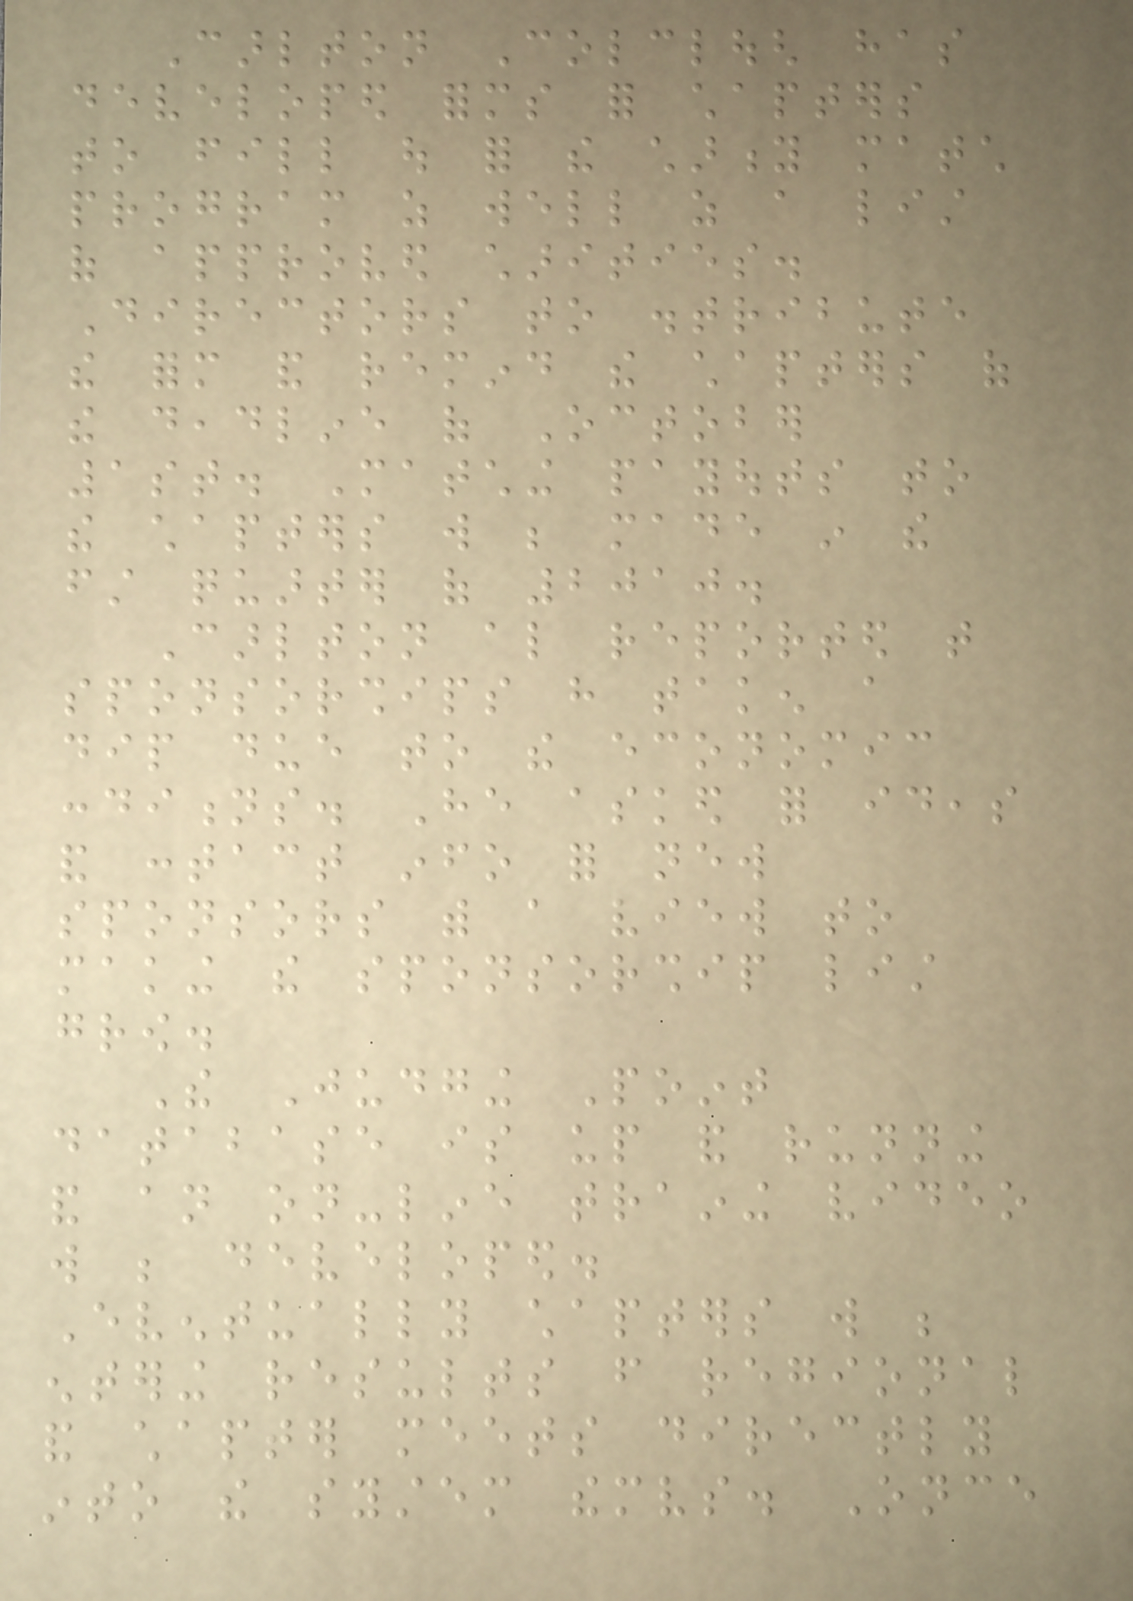Carlton Colclough has
developed forms for chapters
to fill out for the charity match
program as well as a list
of approved charities.
Directors to distribute
the form and remind the chapters of
the deadline of October
1st. Matching payouts to
the chapters will be made in the
first quarter of 2010.
Carlton also reported that
sponsorships have taken a
dip due to the economic
conditions. He asked for ideas
and contact info for new
sponsors with a view to
making the sponsorship list
grow.
The Judging Point
database is up and running
and an on-line training video
will be developed.
Eventually chapters will be
entering results from regional
and chapter meets directly
into the system themselves. Once
